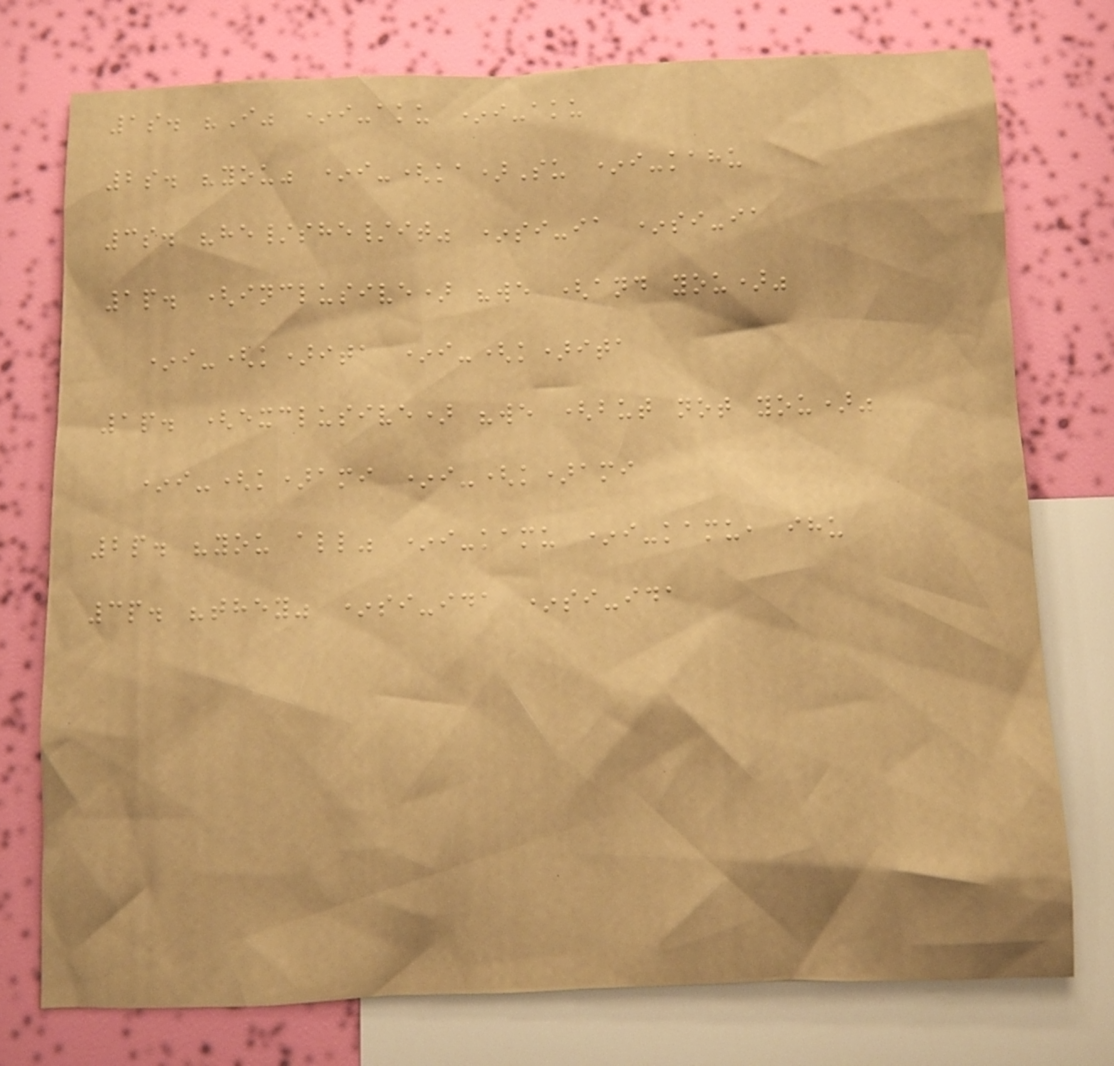1s. "I" *i-aku *i-aku
2s. "you" *i-(ka)Su *i-kahu
3s. "he/she/it" *si-ia *si-ia
1p. (inclusive) "we (and you)"
*i-(k)ita *i-(k)ita
1p. (exclusive) "we (but not you)"
*i-(k)ami *i-(k)ami
2p. "you all" *i-kamu *i-kamu, ihu
3p. "they" *si-ida *si-ida
